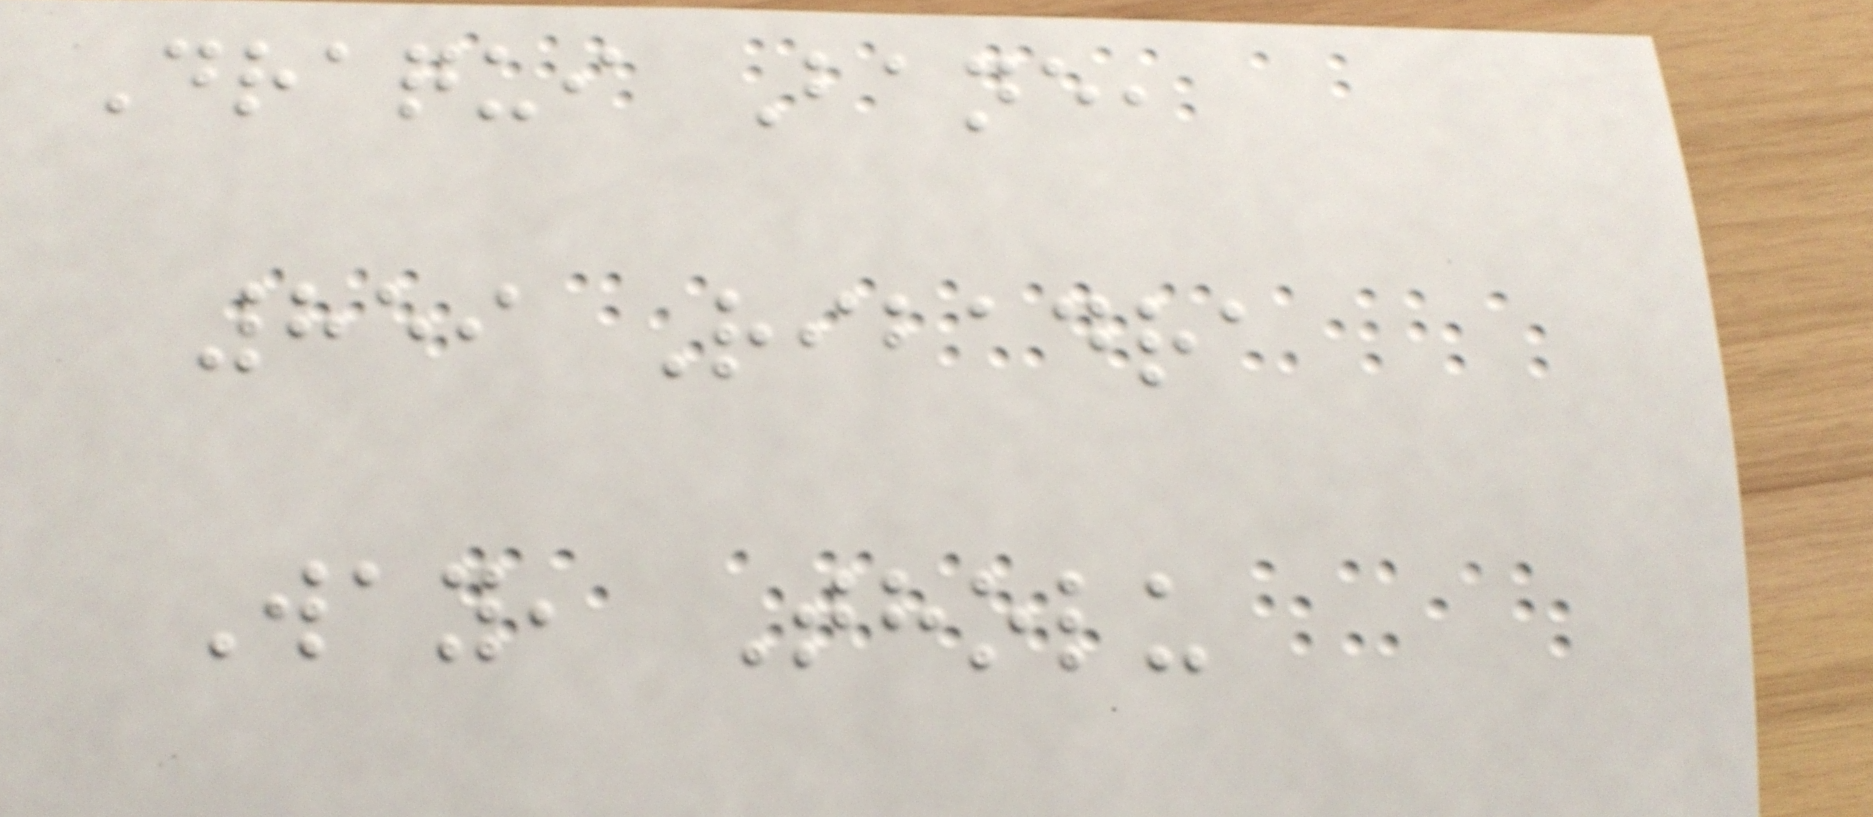Draqui Bane,
859 Ribadra
Way, Tholu
